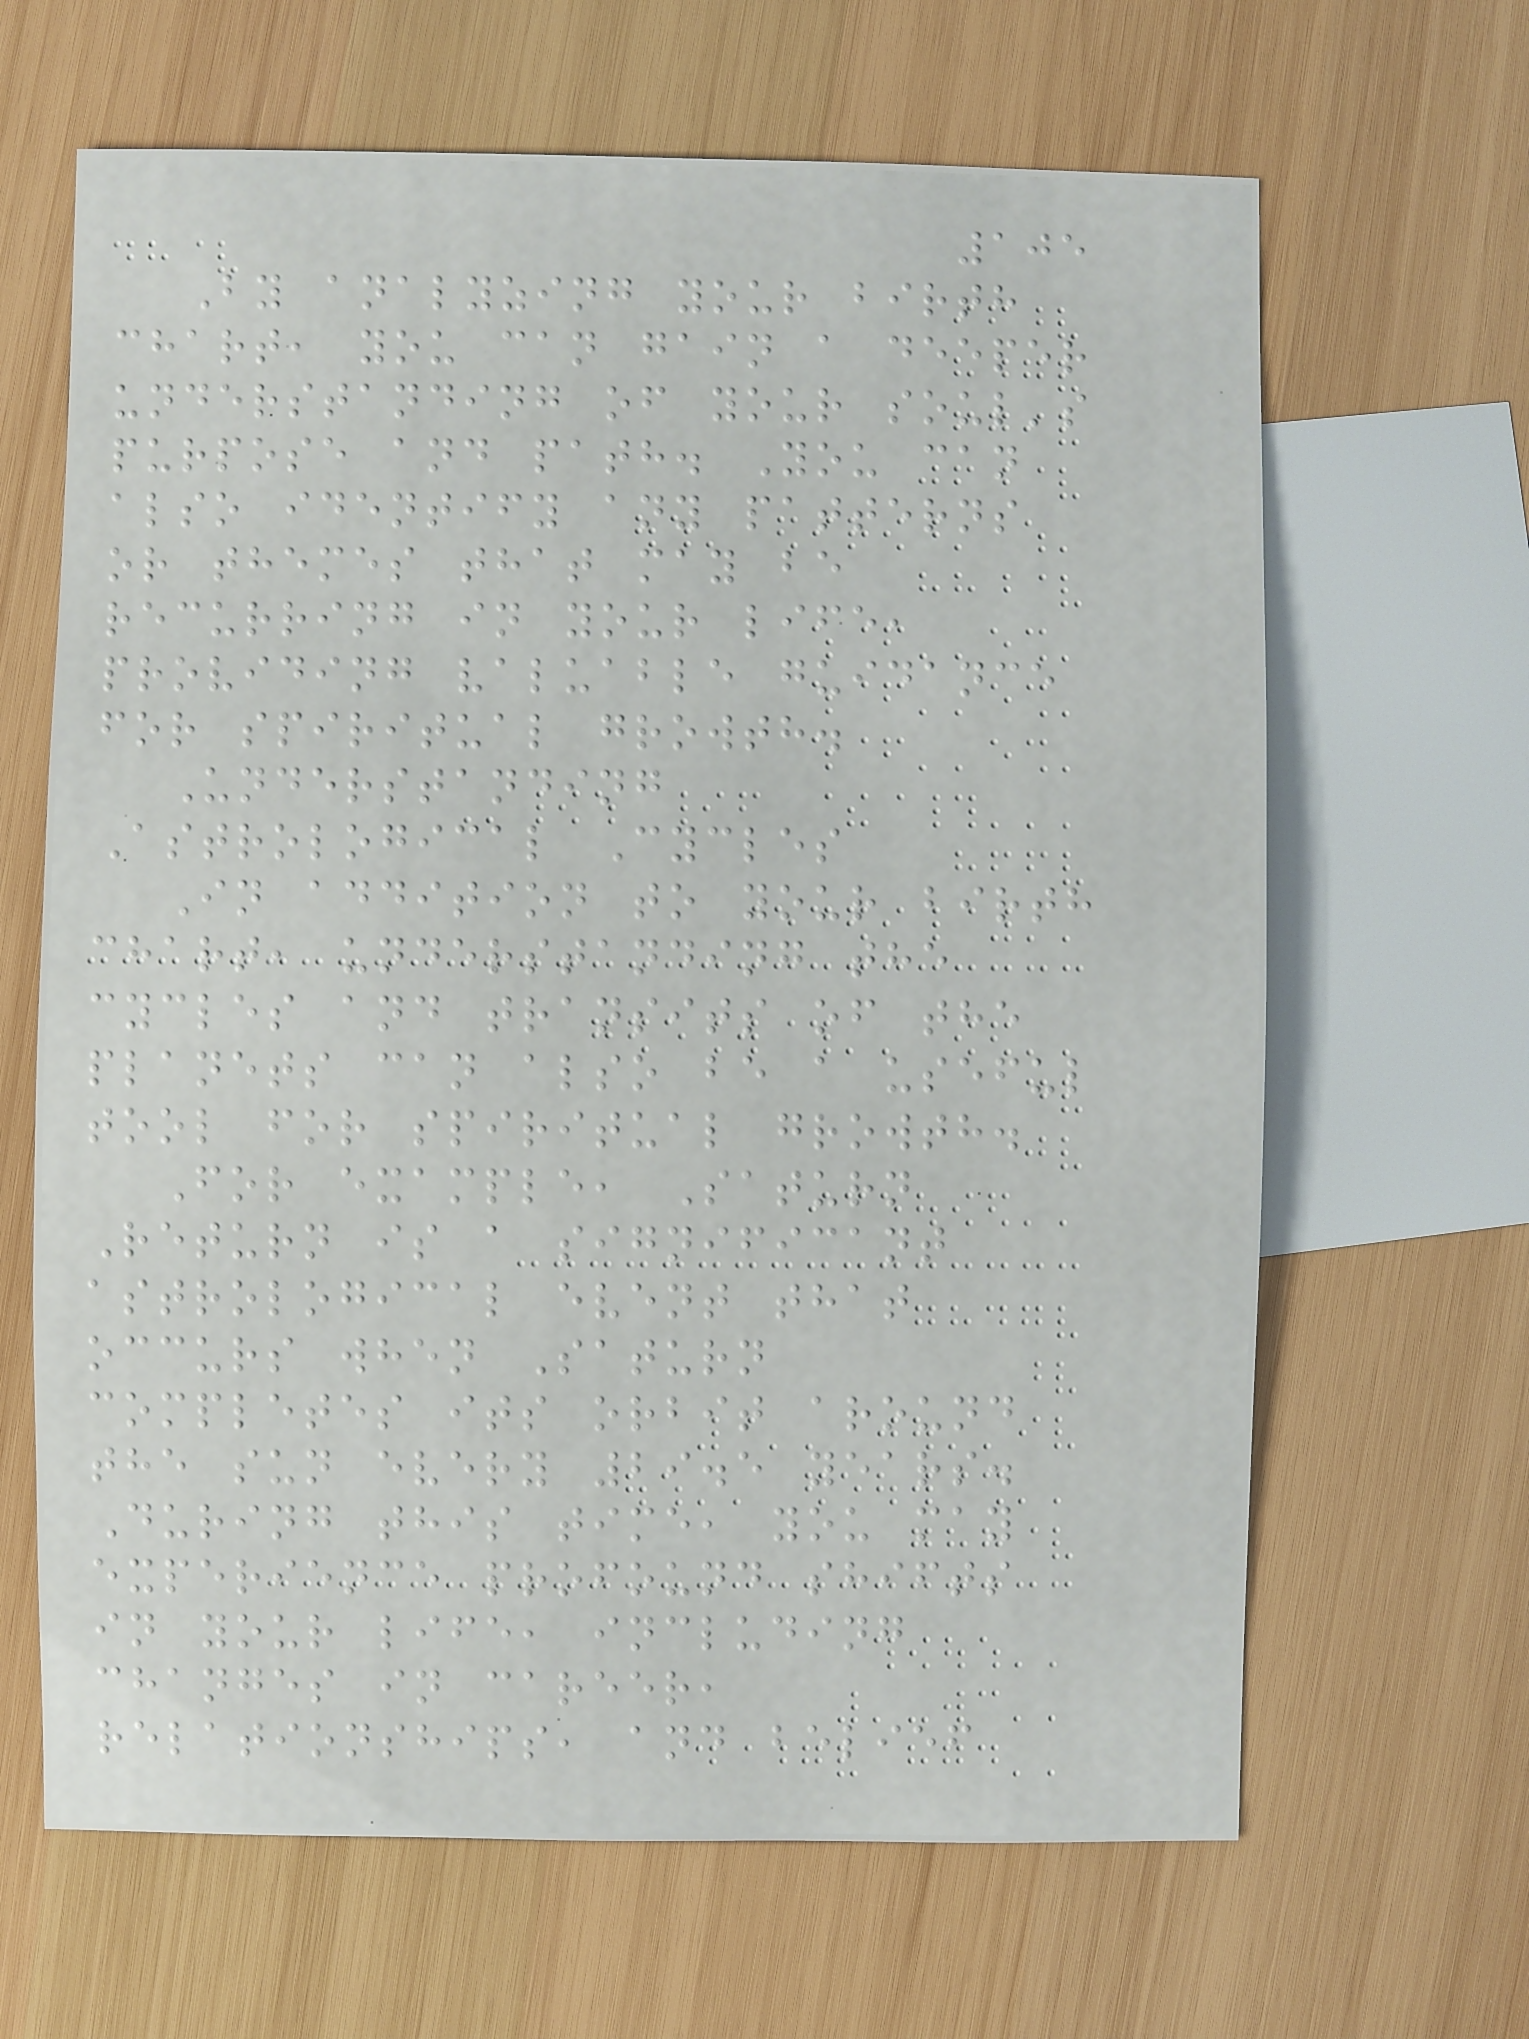105
By analyzing your birth
chart, you can gain a deeper
understanding of your soul's
purpose and path. You can
also identify any patterns
or themes that may be
recurring in your life,
providing valuable guidance
for spiritual growth.
Understanding
Astrological Cycles
In addition to your birth
chart, understanding the
cycles and transits of the
planets can also be a useful
tool for spiritual growth.
For example, Saturn
Return is a significant
astrological event that
occurs when Saturn
completes its orbit around
the sun every 29.5 years.
During this time, you may
experience profound shifts
in your life, including
changes in career,
relationships, and belief
